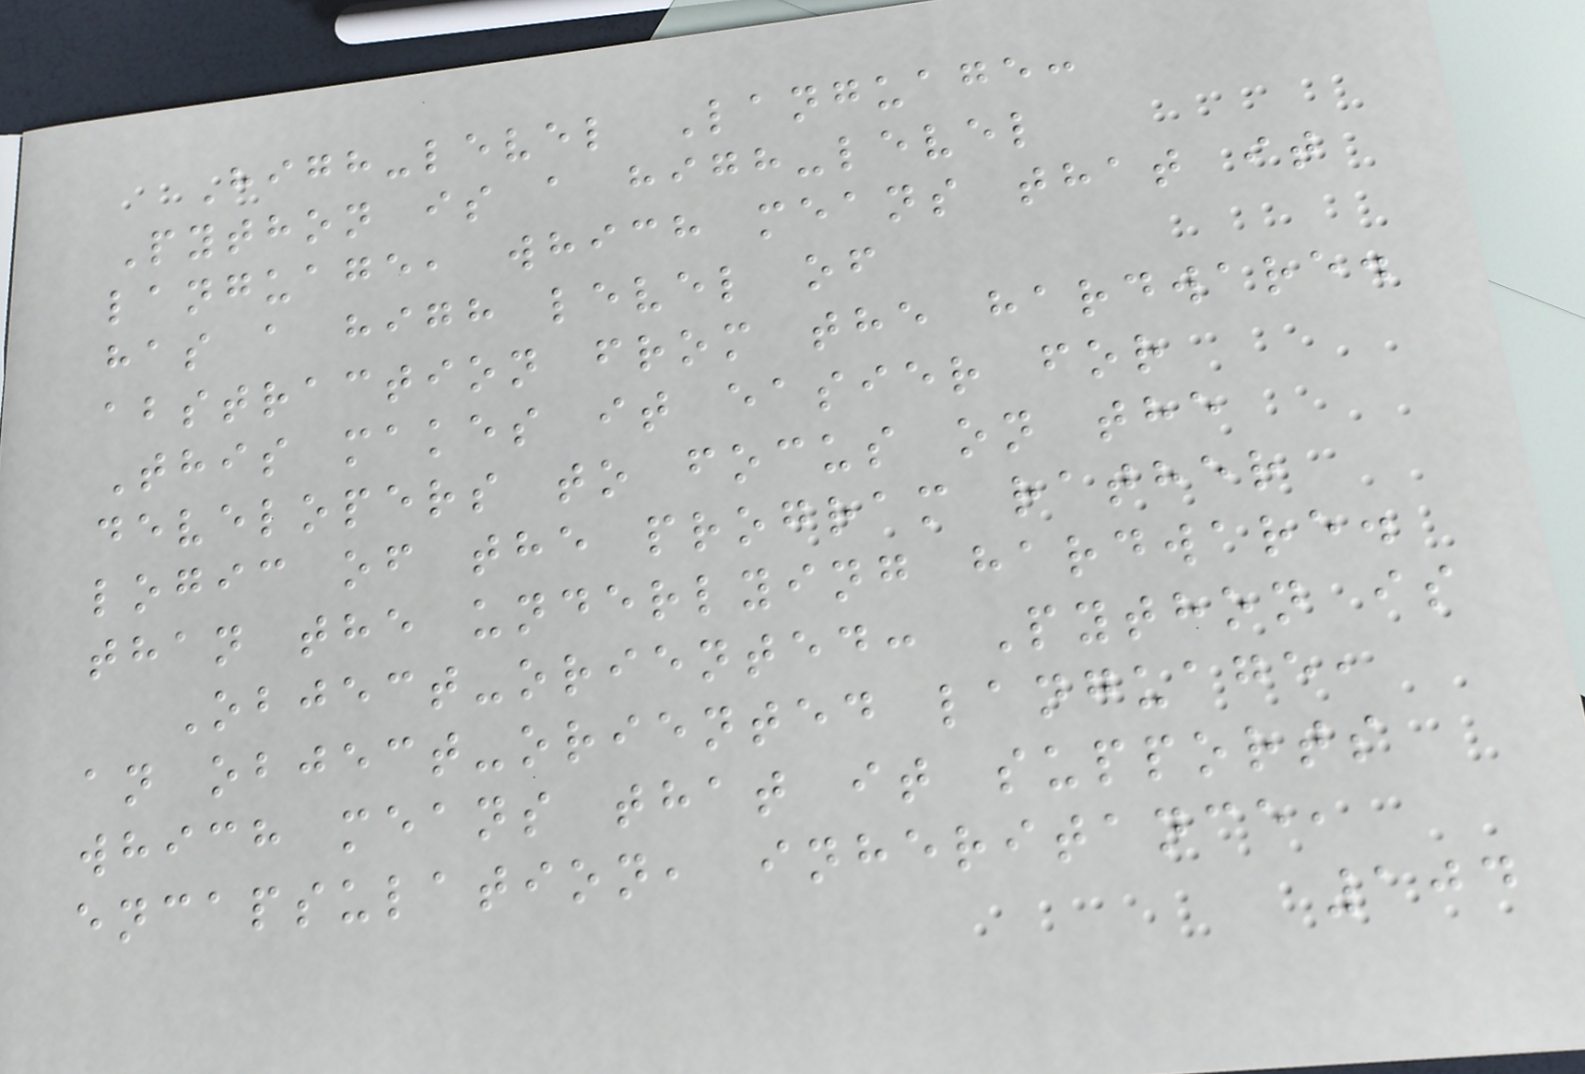High-level Language:
Python is a high-level
language, which means that it
has a high level of
abstraction from the hardware.
This makes it easier for
developers to focus on the
logic of the program rather
than the underlying hardware.
Object-oriented: Python is
an object-oriented language,
which means that it supports
encapsulation, inheritance,
104
